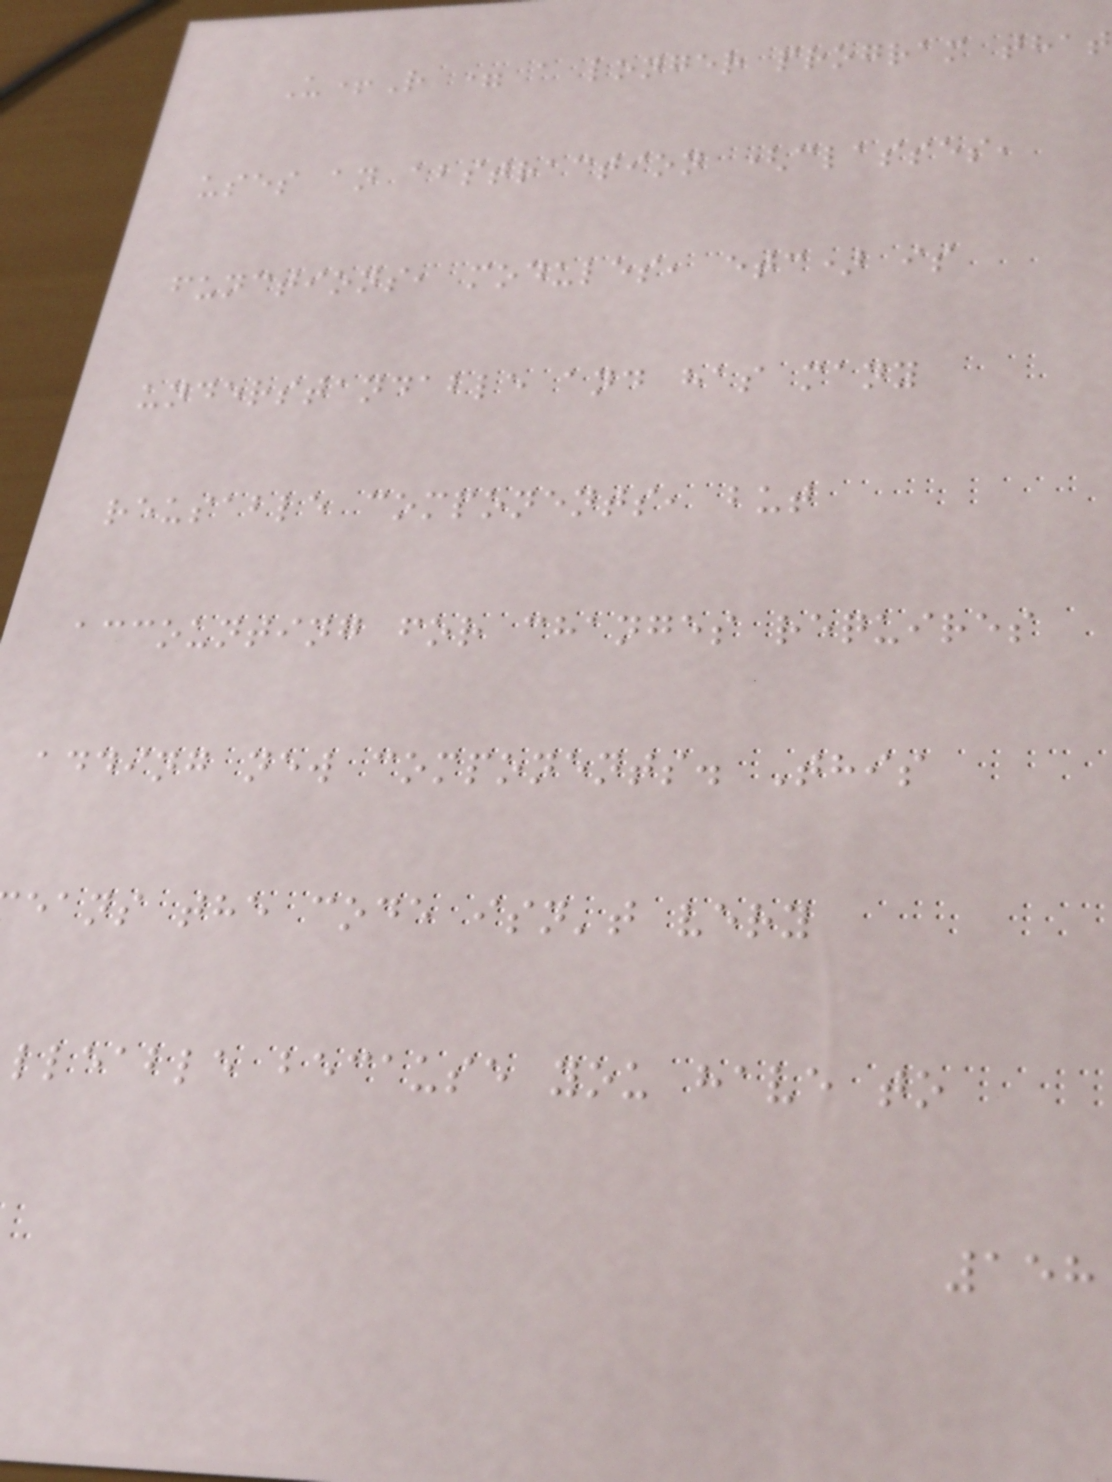U+R = a longer program that
uses an abstraction (classes,
functions, modules, etc) is
understandable and has many
reusable components, but
accounting for changes requires
adding new components. This
eans the code isn't very
lleable because you have to
158
